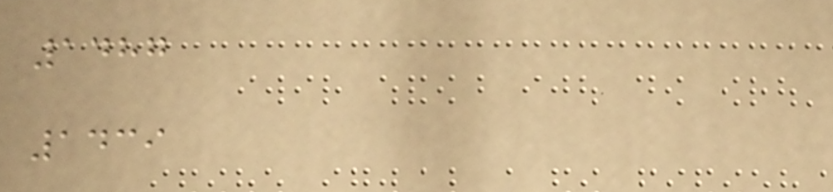1487
1439
